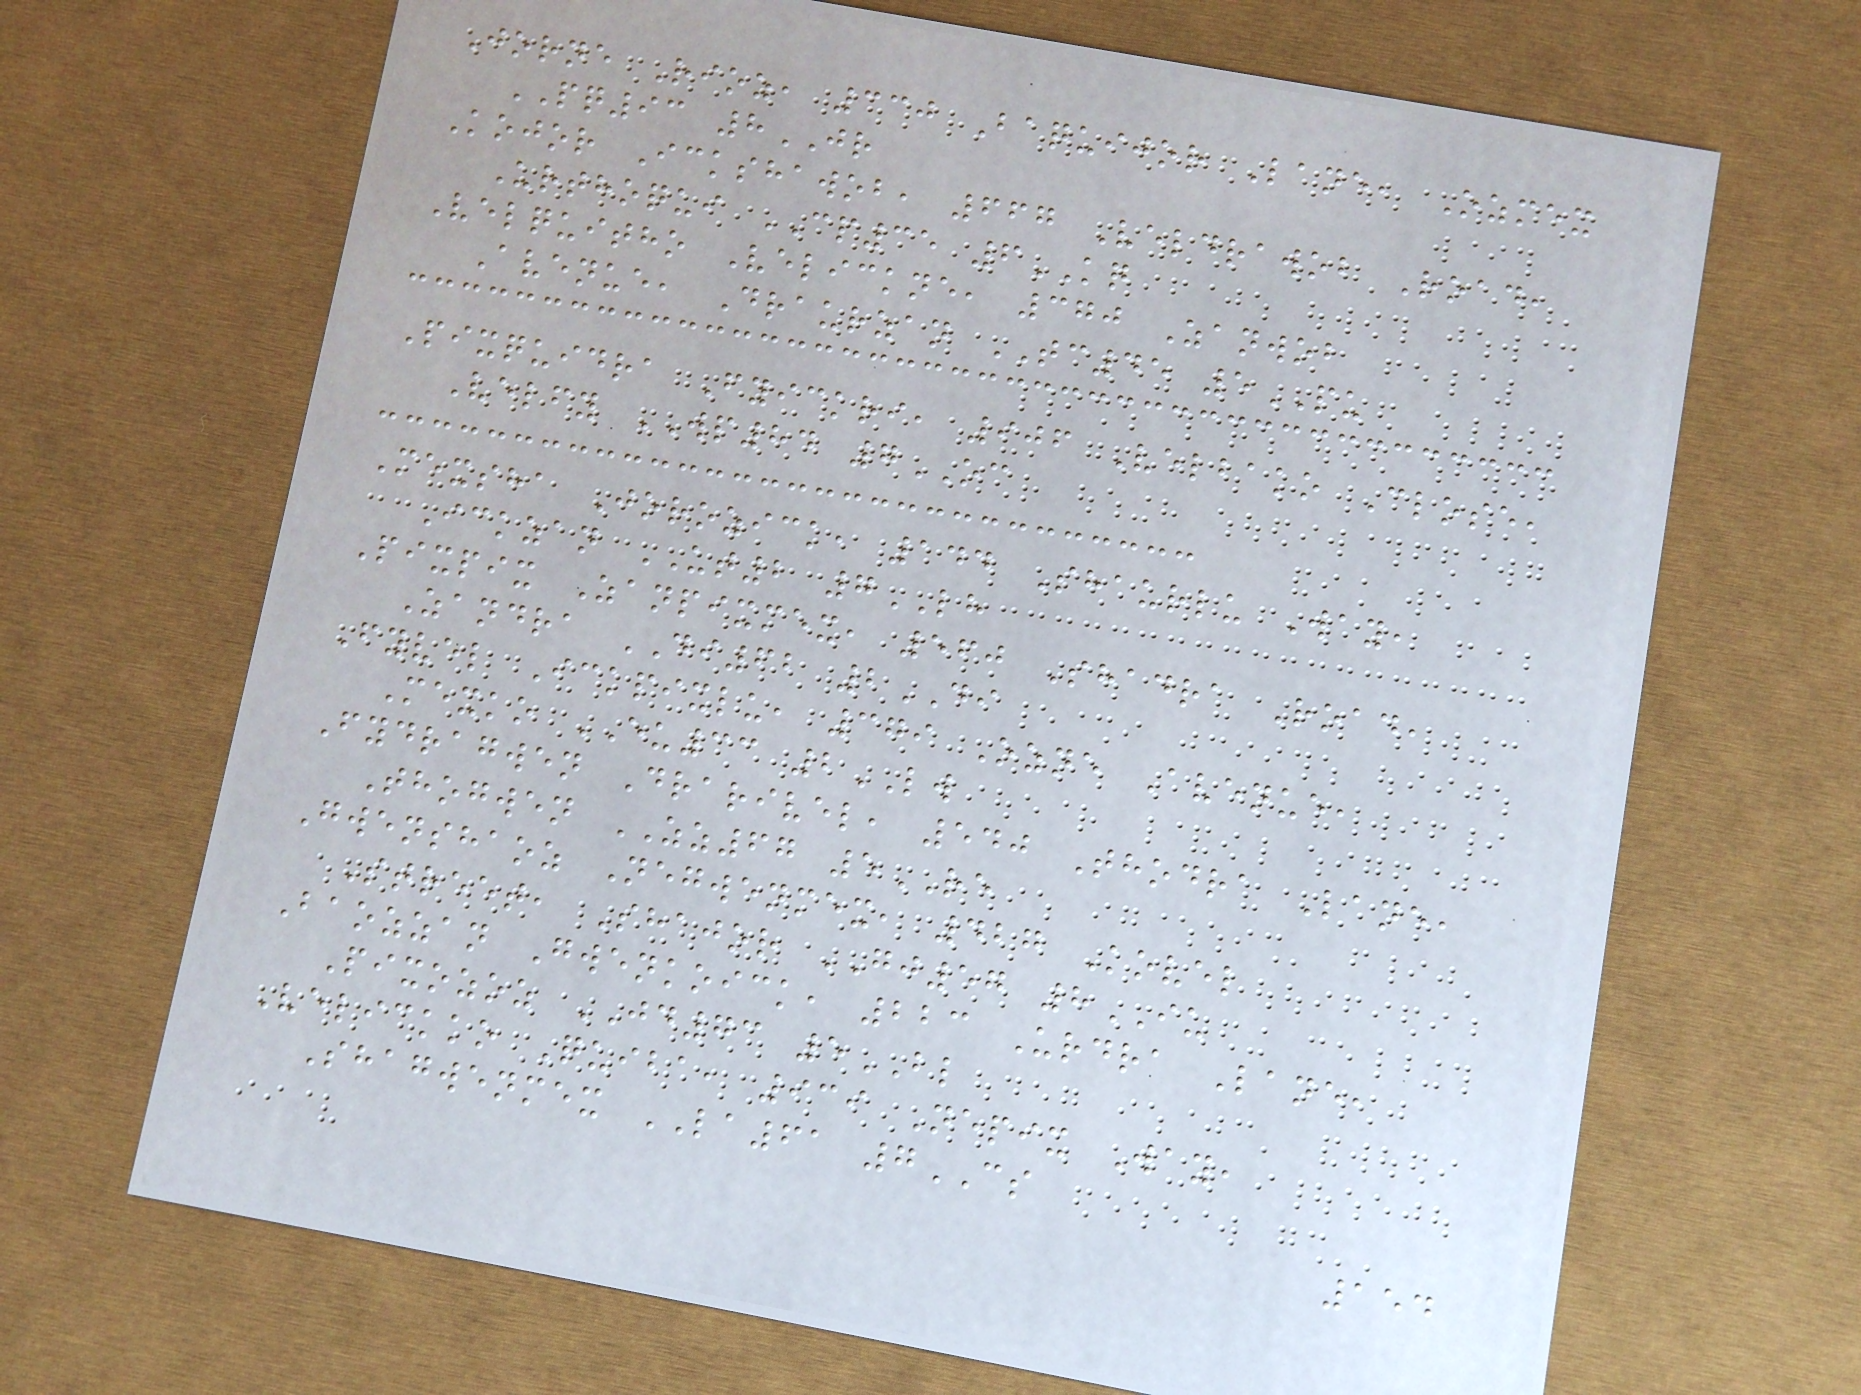Jorne Rioz, 330 Baquijor Lane, Ozmex
PQ93 8JR
Kojor Ickshawob, 667 Veldrawob Road,
Urthoqui CP35 6KQ
Velquitho Velickne, 370 Zanwob
Avenue, Draurzan TC45 5PU
Pixquidra Fyickri, 906 Velbako Close,
Velfy WP84 7OC
Mexsha Jorozick, 144 Shaurlu Way,
Ickzan UT2 7LH
Pixpix Zanpixmex, 560 Shadra Road,
Zandra DI62 2DI
Fyvel Ickpixlu, 379 Ozne Avenue,
Mexko EU33 2LW
Fydragwen Drarivel, 540 Thodra Lane,
Thogwen ZZ67 5RE
Gwenshaoz Negwenmex, 427 Kovel
Street, Shajor GJ57 8IU
Baozzan Gwenkoick, 223 Urdra Lane,
Pixozoz JD73 5BL
Velickko Quiba, 939 Nepix Way,
Shagwenmex LA61 7CS
154
